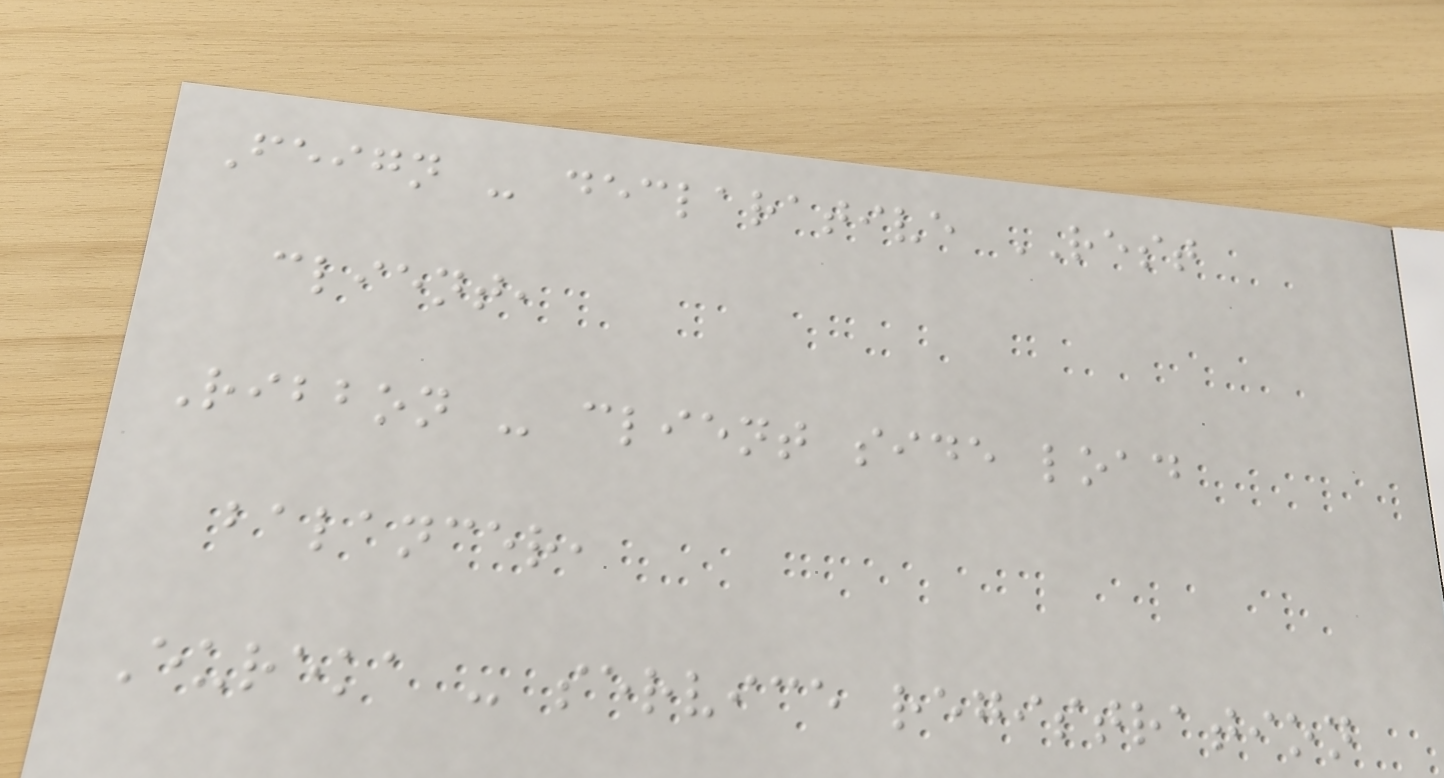Feign - declarative REST
client,
Ribbon - client side load
balancer,
Eureka - service registration
